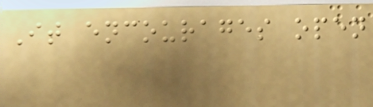It encourages open
